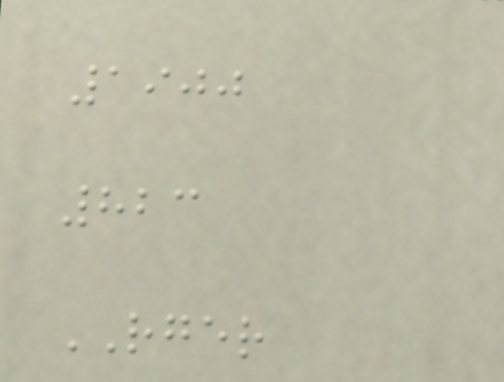1900
823
RGER
